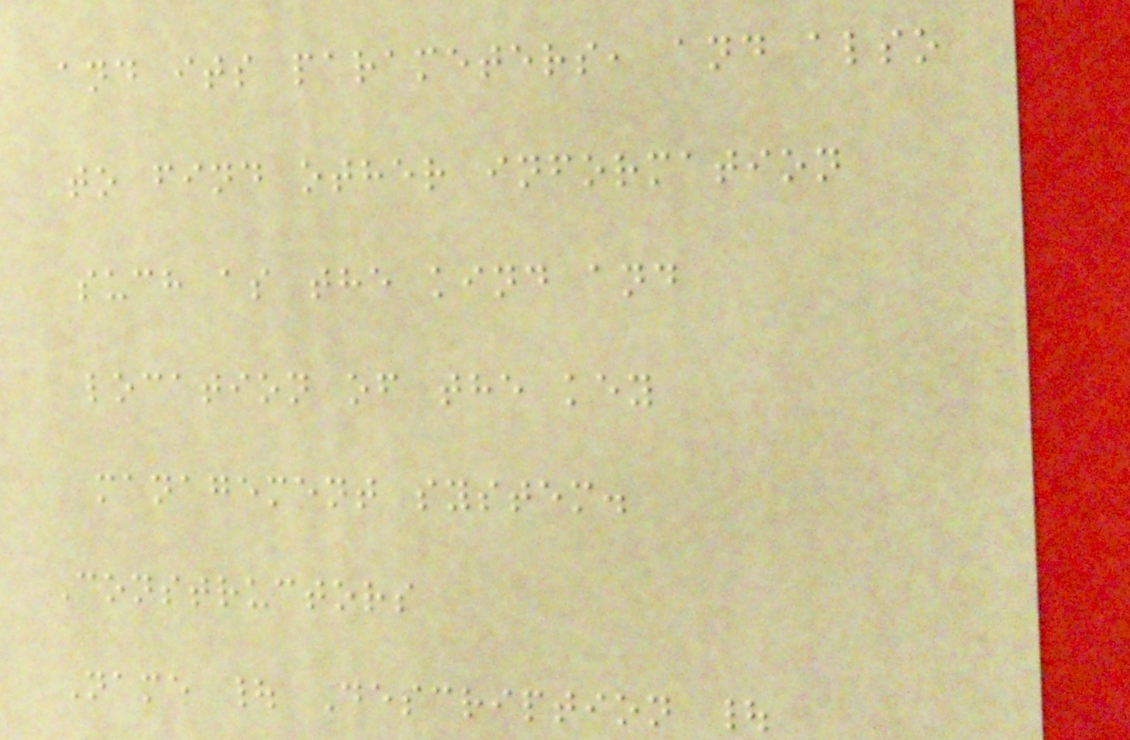and its parameters, and also
to find other information
such as the kind and
location of the key
management system.
Constructors
Name | Description |
